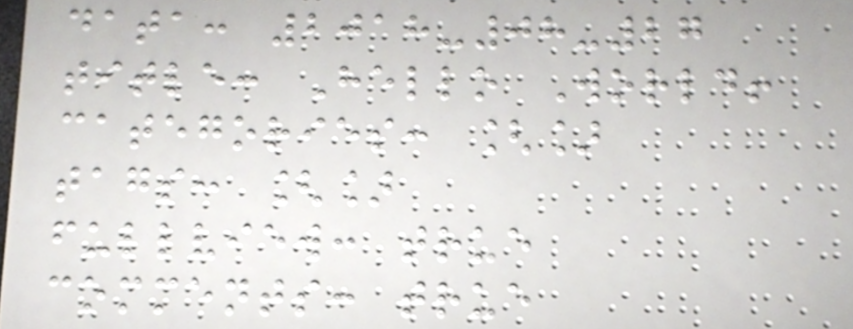data: 2018-08-27
title: Hello World!
categories: []
tags: []
fullview: true
comments: true
